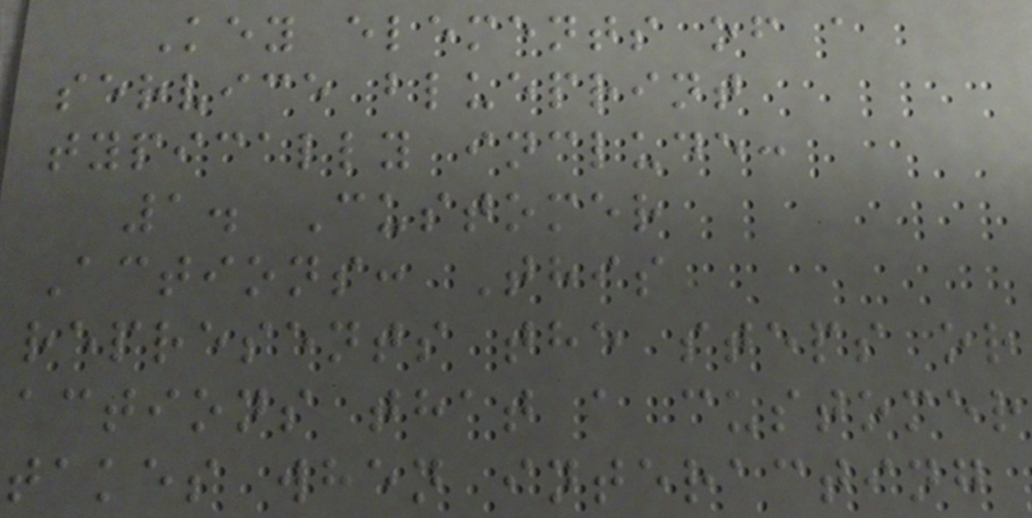Key elements of a
service blueprint
typically include:
1. Customer
Actions: This
represents the steps or
actions that a customer
takes when interacting
